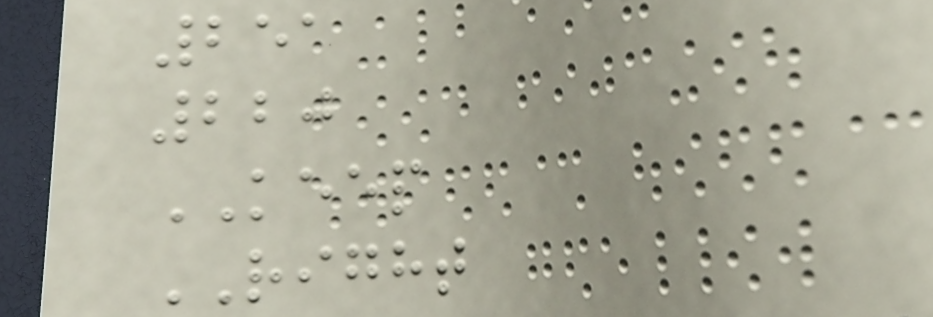251
220
KEEP
RIGHT
